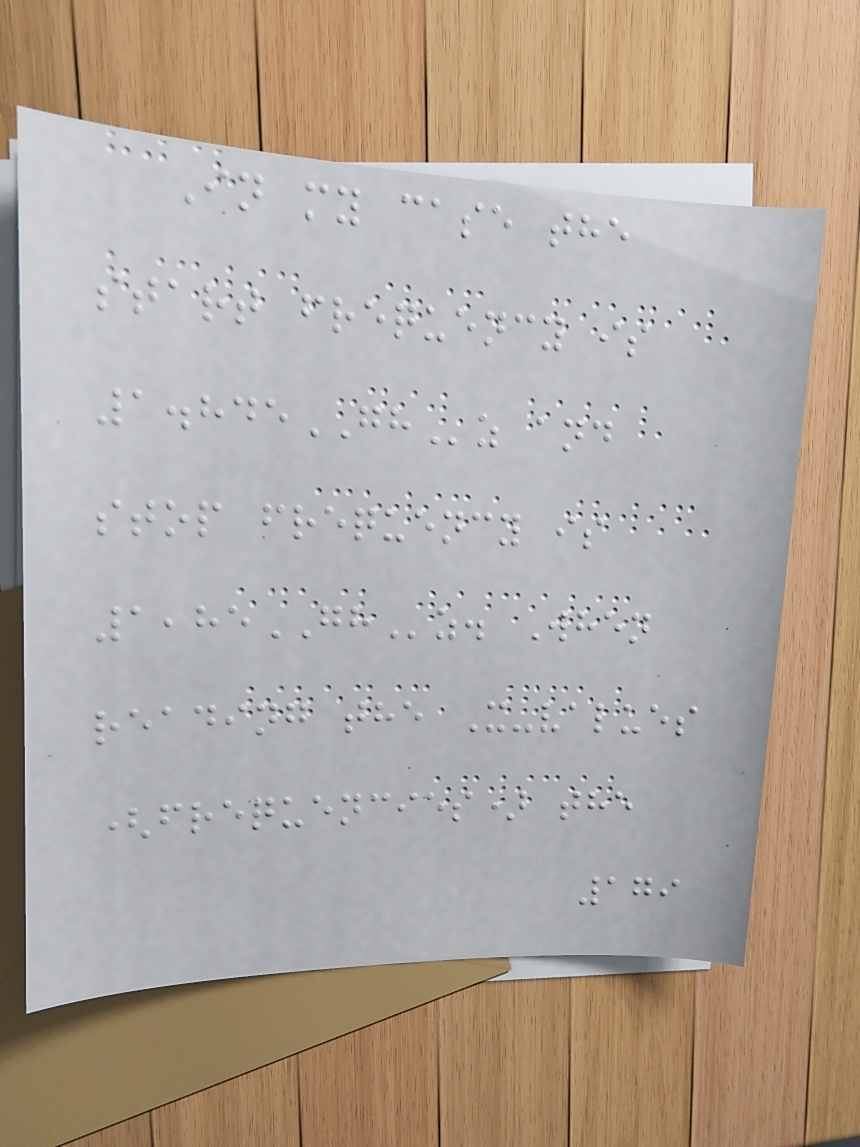In my case the
start frequency is
1.845GHz and
stop frequency is
1,85GHz. When
reading the X-values
(frequencies) the
179
